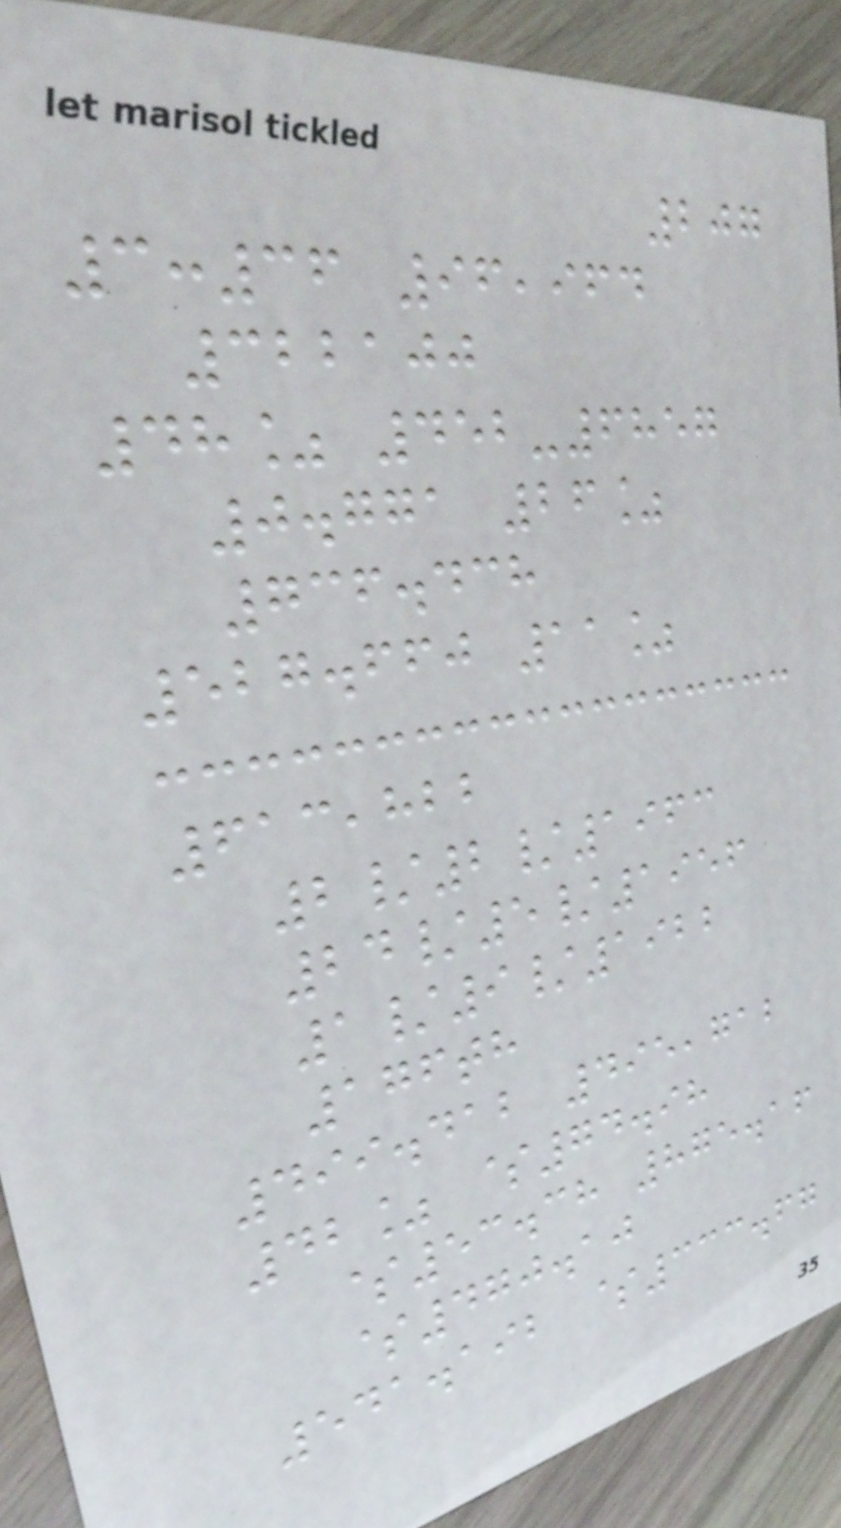207
3:36 96,964
322100
48% 452-6857
0.771 26%
736.438
527.660 11%
613,822
2/2/1963
24/5/1956
1/9/1922
176th
499.412 495,712
42% $74.98
$53.38 875.16
$470.10
541.192 $333.67
